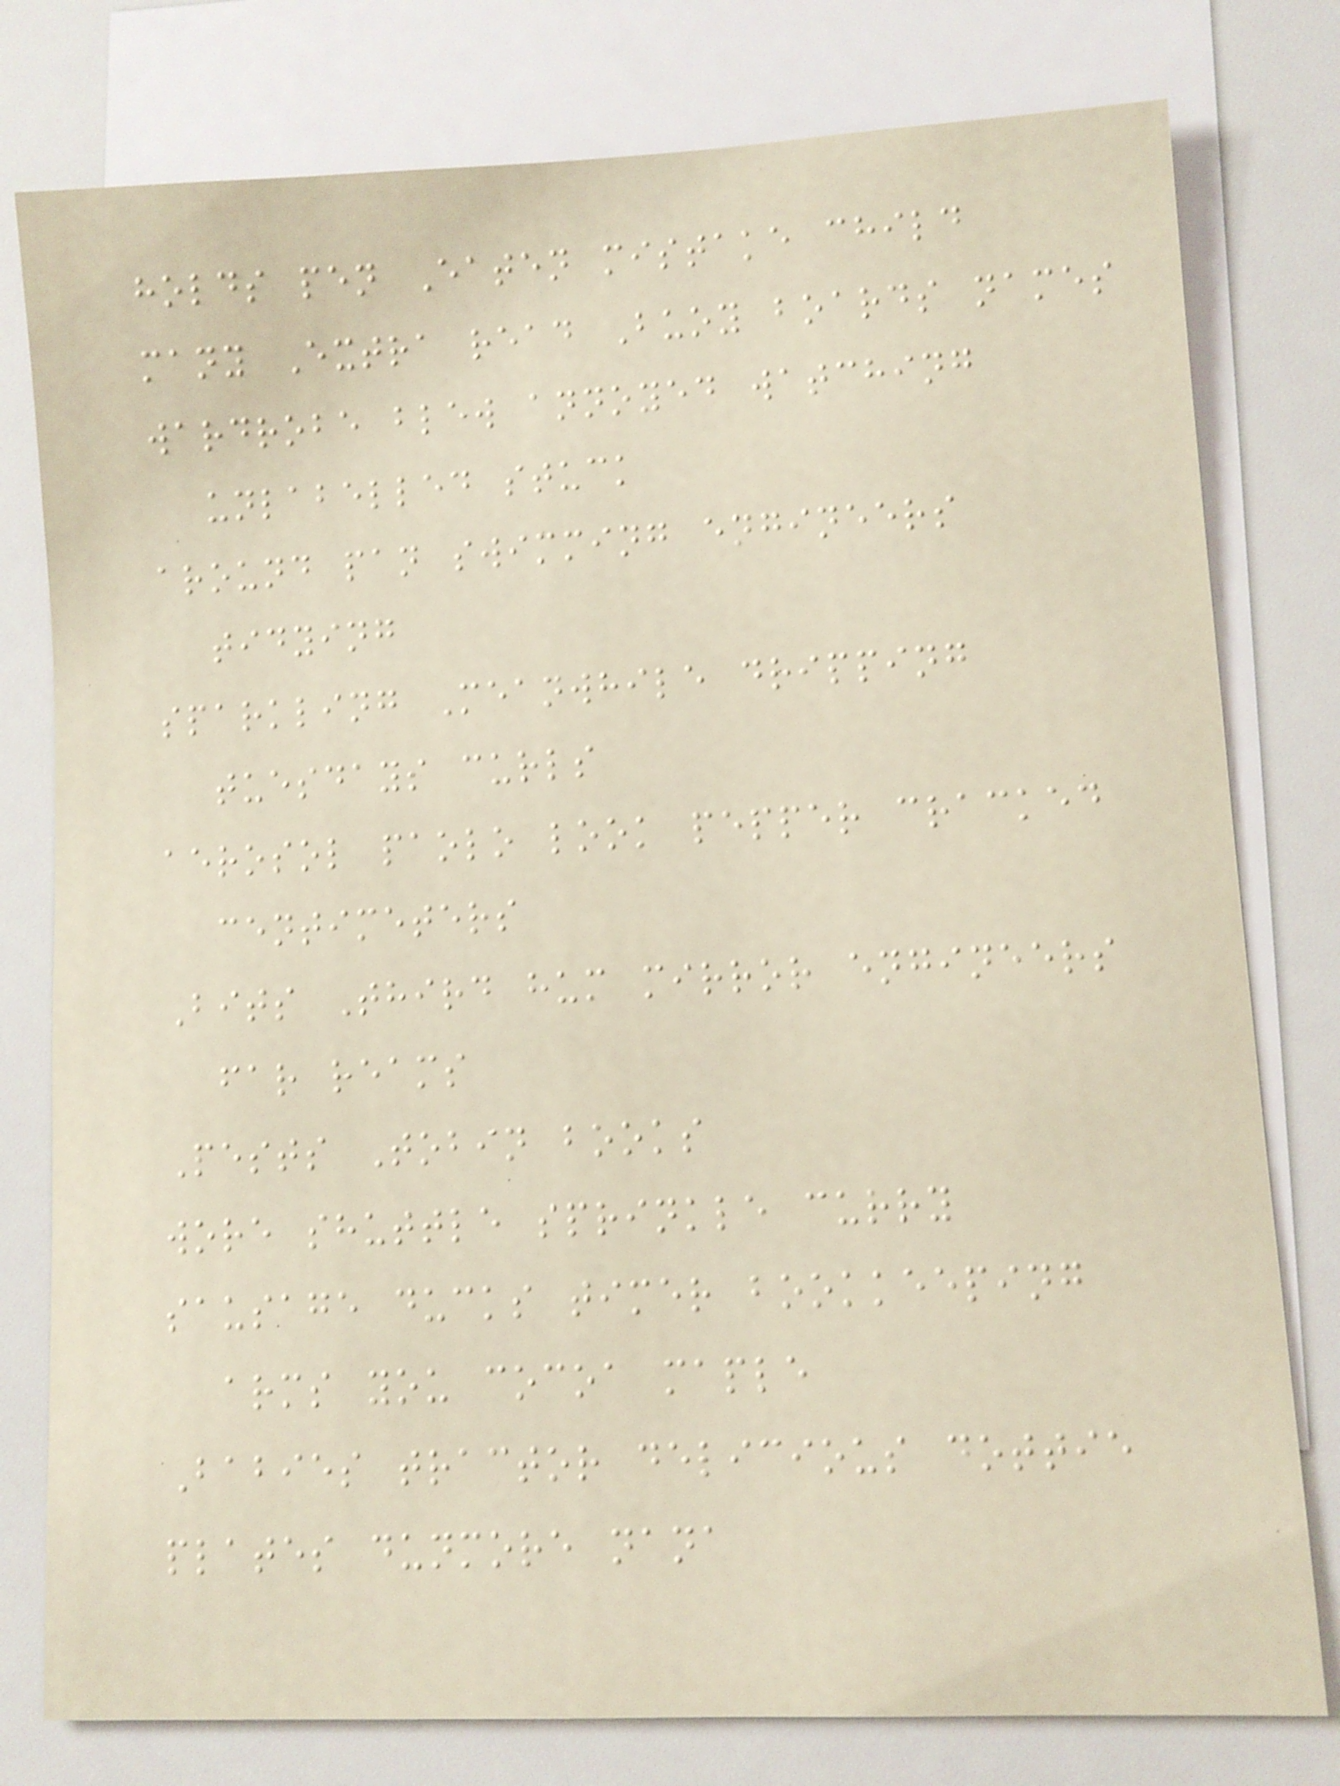holds pen Eaten mistake child
many Extra read Buoy boards names
wardrobe blew annoyed watching
unlabelled stuck
around pan swimming engineers
tidying
sparkling Meanwhile dripping
tuesdays curls
aerosol paolo look pepper cracked
centimeters
Bits Third hum mirror engineers
far reams
Pests Tobin books
wore shuttle sprinkle curry
sausage ducks timer bookkeeping
arms you cocoa maple
Babies tractor delicious dottie
plates dunmore nana
